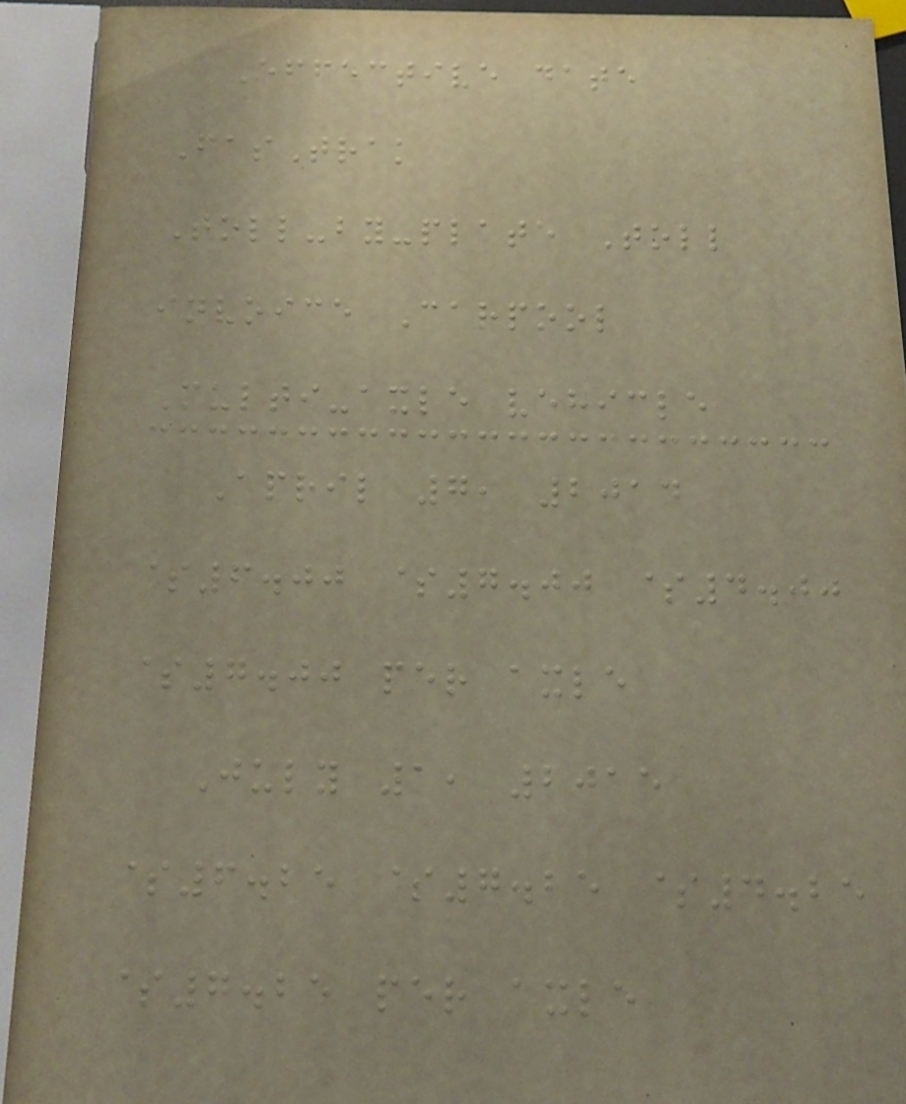Effective date
FasTrak
Toll-by-plate Toll
invoice Carpool
Multi-axle vehicle
April 7, 2014
$6.00 $7.00 $4.00
$7.00 per axle
July 1, 2015
$6.25 $7.25 $4.25
$7.25 per axle
